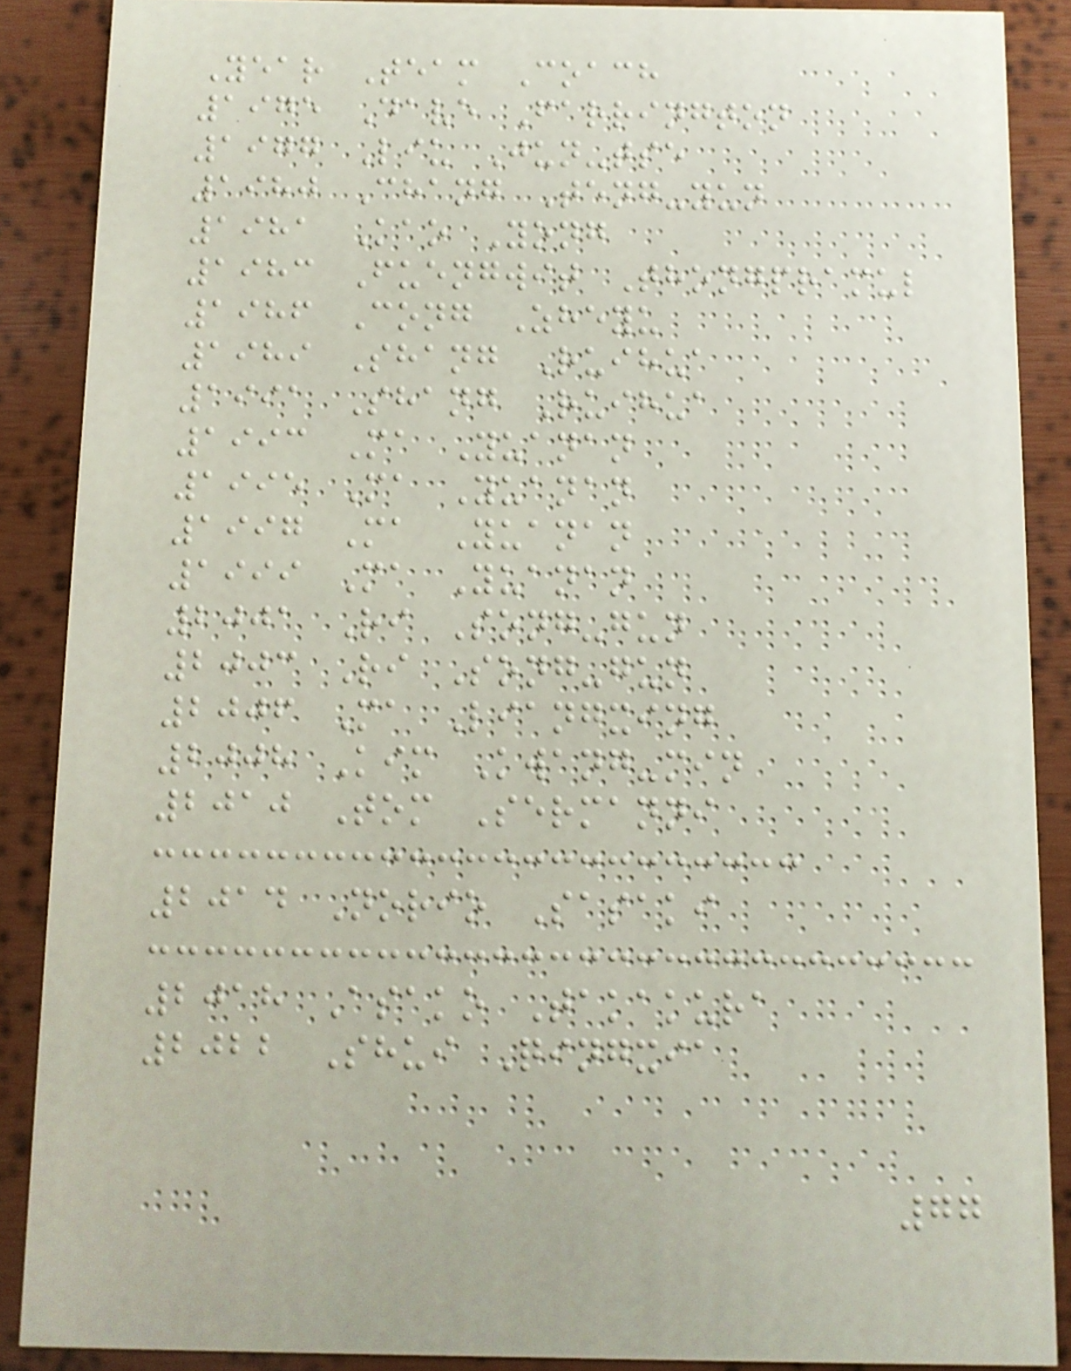Year Team Coach
1975 Dave Farrington
1977 Liu Jun-tse
1980 Chang Teng-yun
1981 Kao Yong
1983 Fuengwit Thongpramul
1986 Cong Zheyu
1989 Shang Ruihua
1991 Shang Ruihua
1993 Ma Yuanan
1995 Ma Yuanan
1997 Ma Yuanan
1999 Ma Yuanan
2001 Ri Song-gun
2003 Ri Song-gun
2006 Ma Liangxing
2008 Kim Kwang-min
2010 Tom Sermanni
2014 Norio Sasaki
2018 Asako Takakura
2022 Shui Qingxia
77
